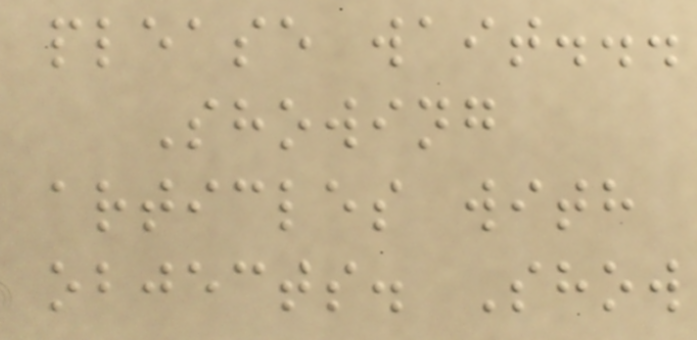please wait...
Showing
articles with
objects. Show
